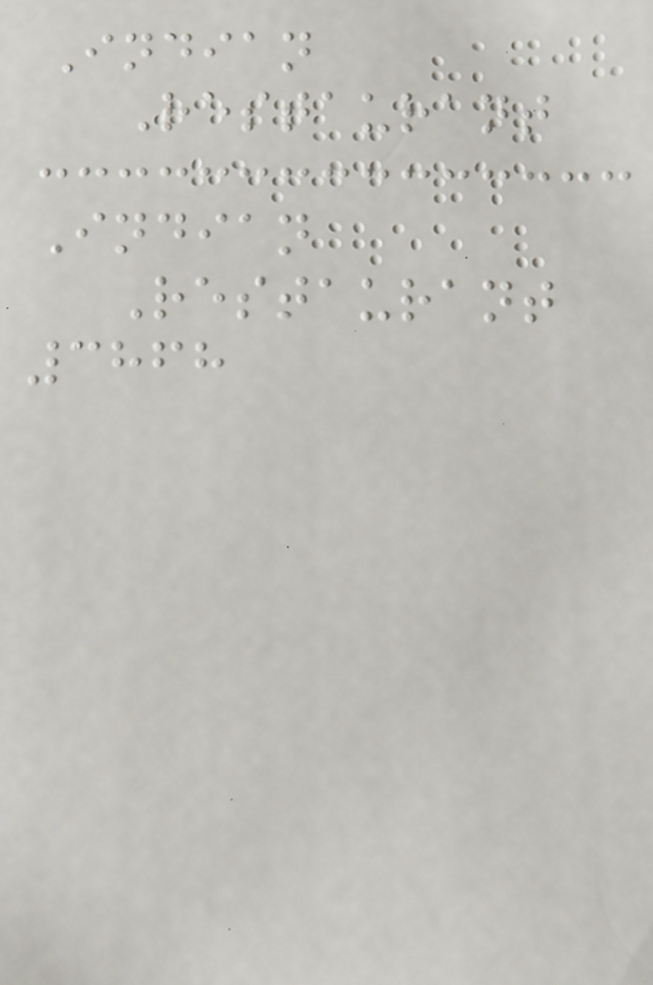Indian
Restaurant
Indian
Restaurant
3868
